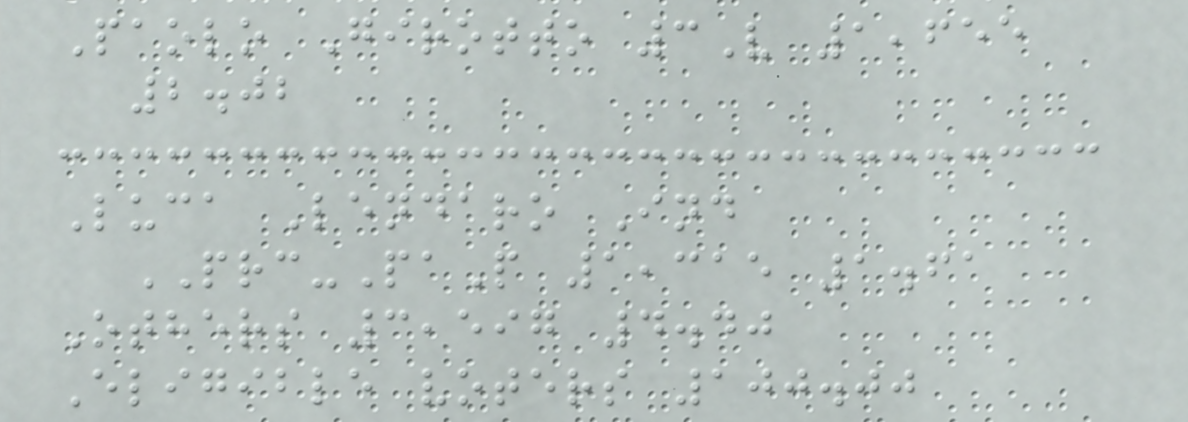Paolo Girotto 3V 1,655
2.02
Luca Lendaro Ind
PRC-PaP 1,315 1.61
Others 3,597 4.40
Eligible voters 100.00
